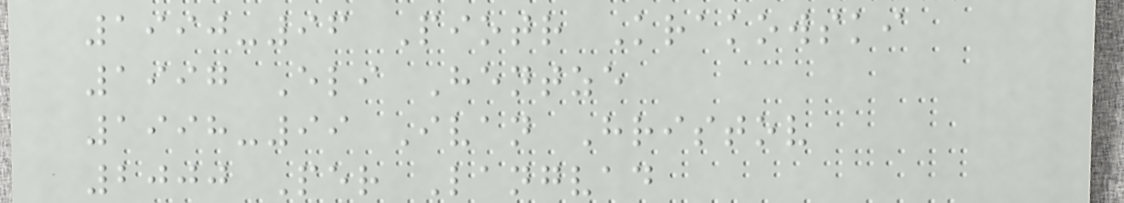1990-96 Piotr Krakowski
1997 Eli Hentze
1998-99 Ivan Hristov
2000 Per Langvad
